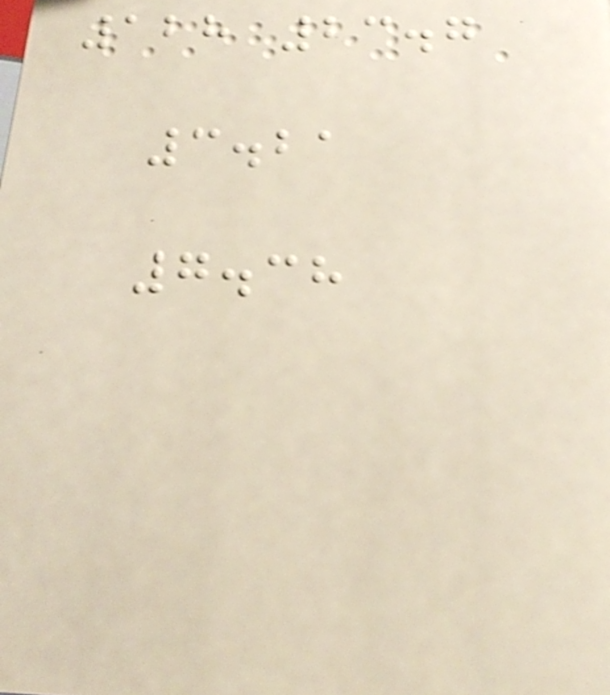128 23.7
3.21
7.38
